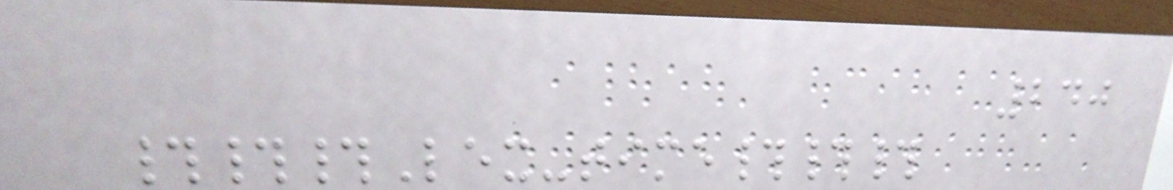240
###Lex-time###
